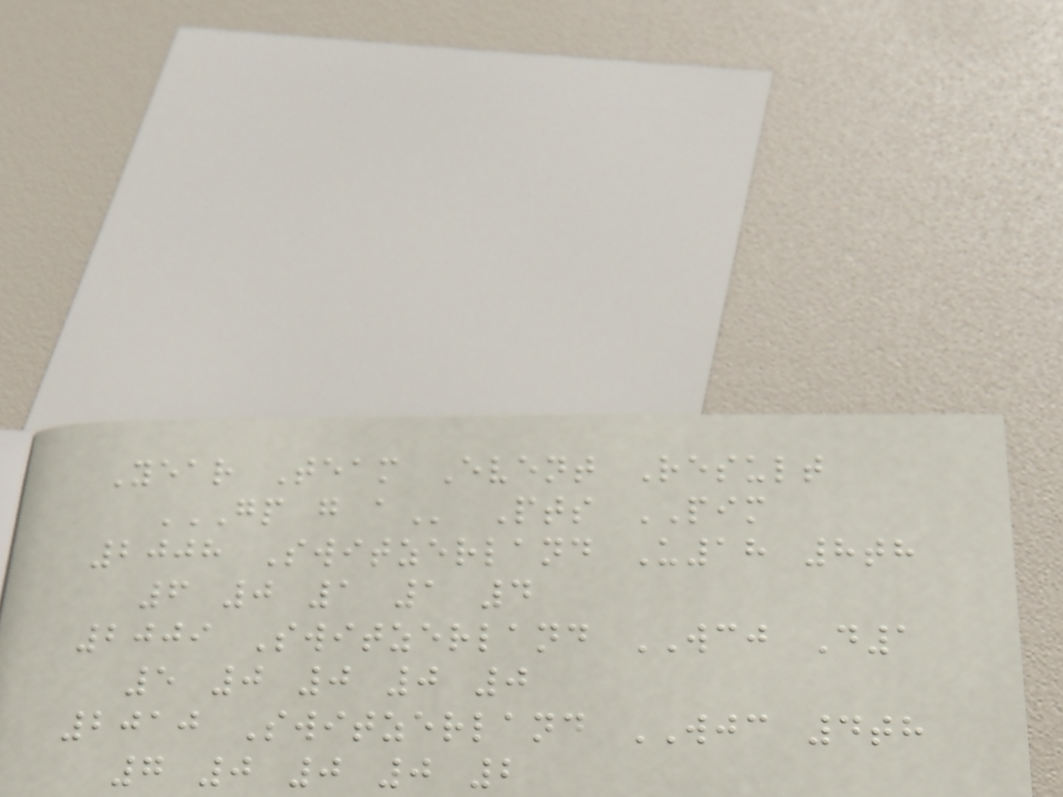Year Team Event Result
GP G A Pts PIM
2008 Switzerland U18 8th
6 0 1 1 4
2009 Switzerland WCJ D1
5 0 0 0 0
2010 Switzerland WJC 4th
7 0 0 0 2
